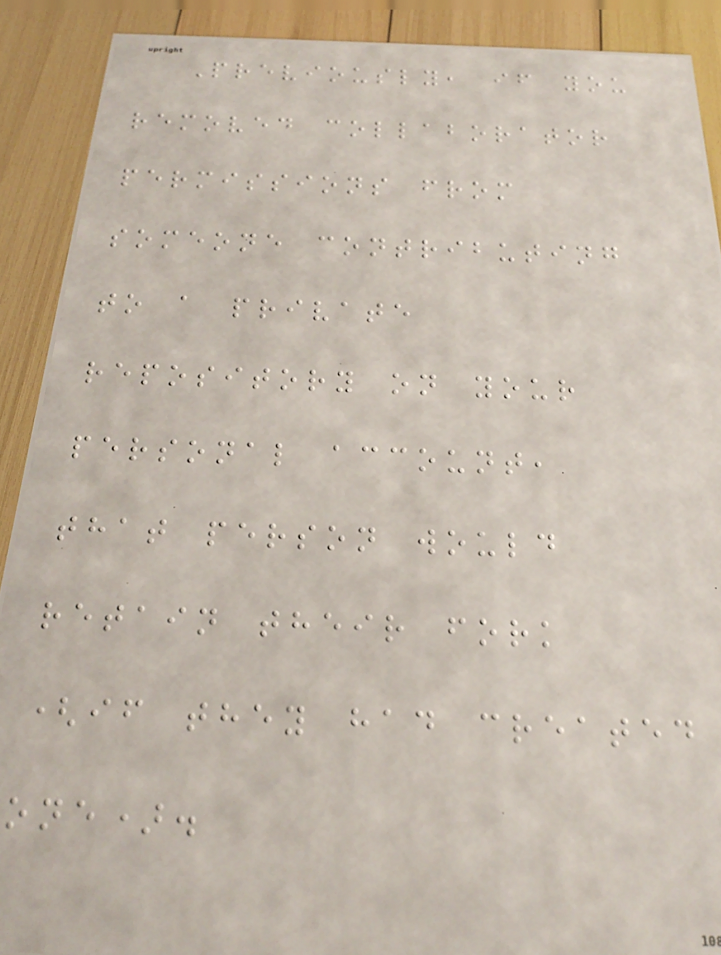Previously, if you
removed collaborator
permissions from
someone contributing
to a private
repository on your
personal account,
that person would
retain their fork
(if they had created
one).
